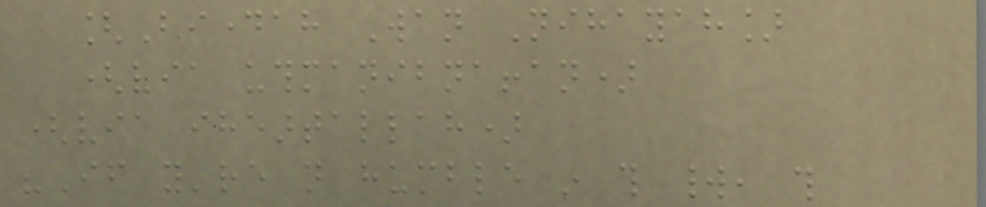[Bidayah Wan Nihayah]
(via uthmanibnaffan)
(via iheartallah)
"If you're not humble in this world, this
